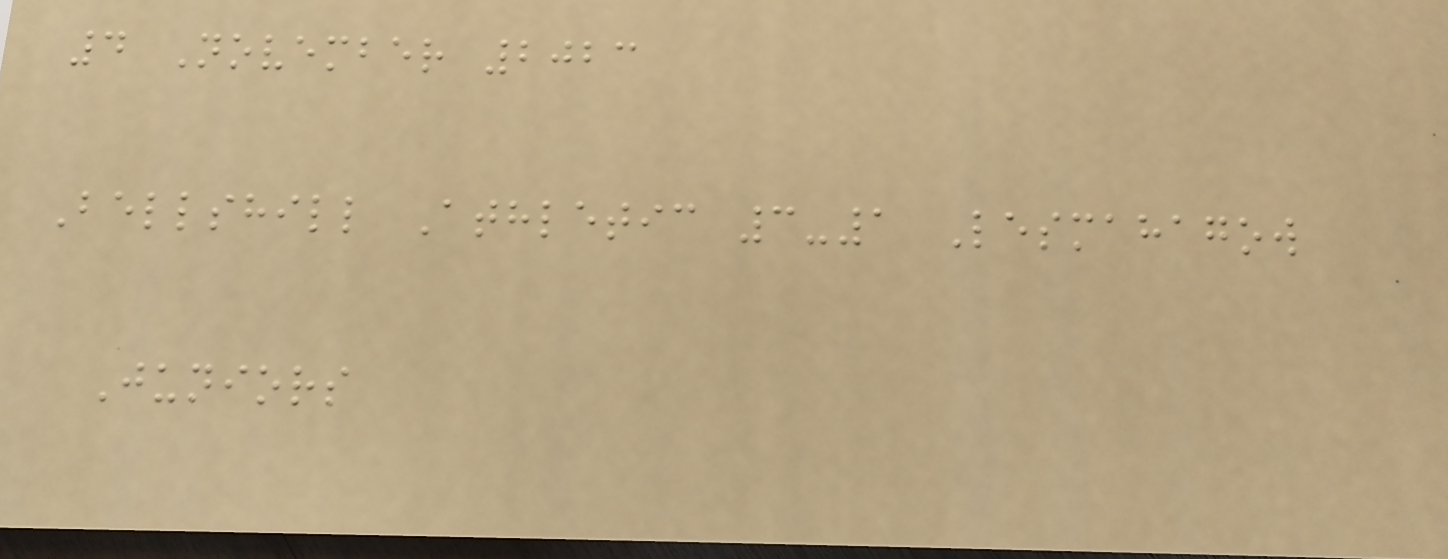4 November 2023
Bellshill Athletic 3-1 Lesmahagow
Juniors
